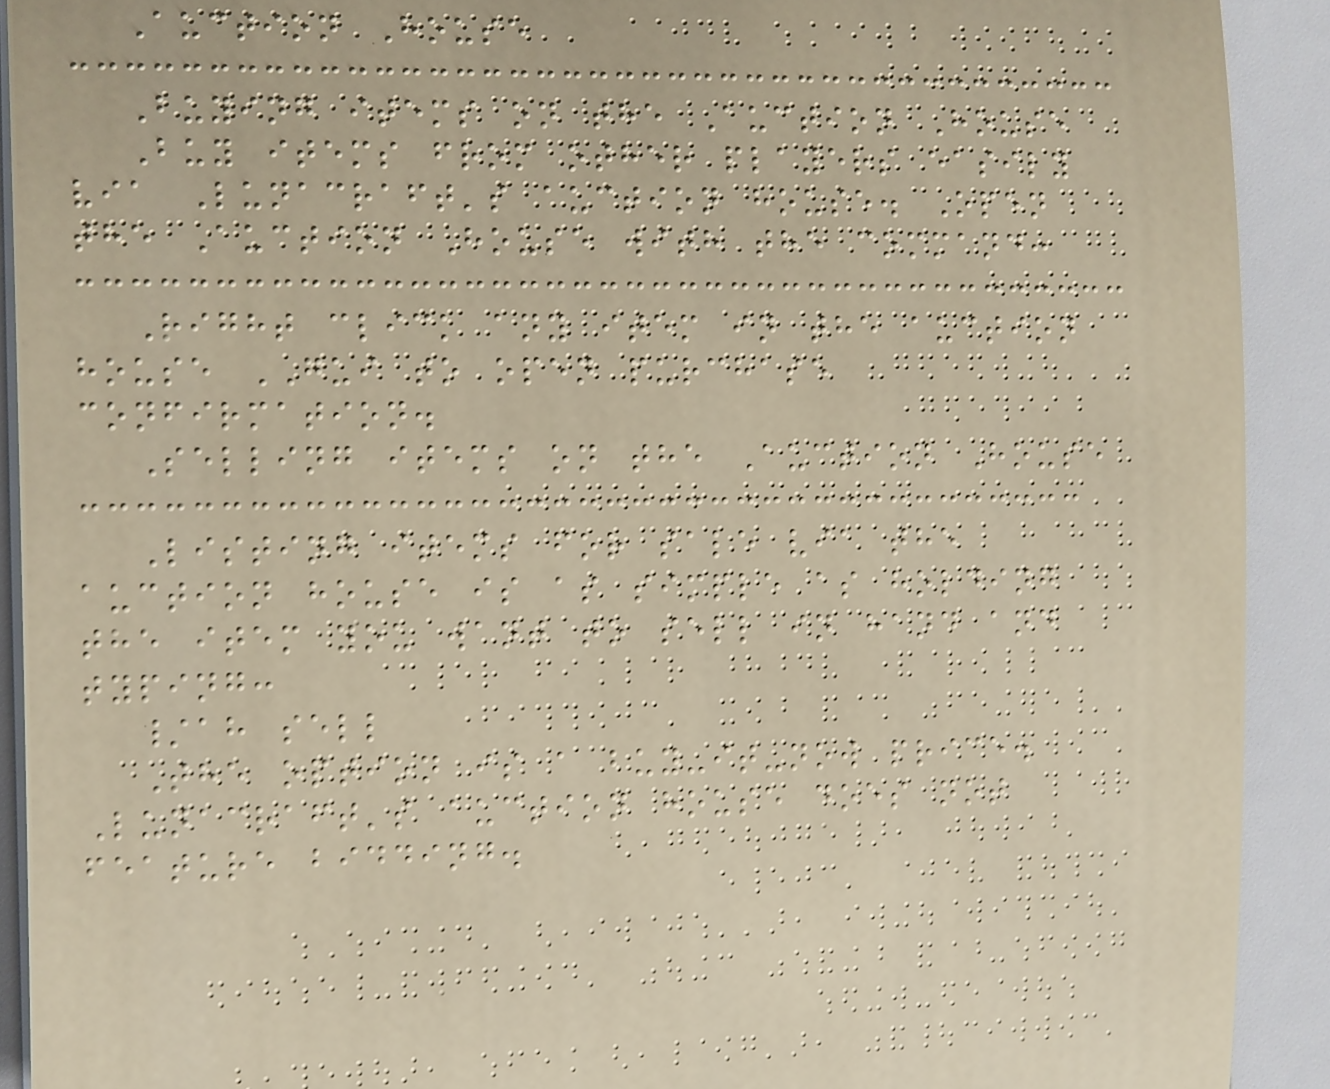Auction House
Buying items on the Auction House
Buy items from other players easily
via Lunacraft's auction house. Open
the Auction House with the command:
Right click any item in the auction
house GUI to open purchase
confirmation.
Selling items on the Auction House
Listing items for sale via the
auction house is as simple as holding
the item you want to sell in hand and
typing:
/ah sell
The option is a buy-it-now price.
Lunacraft's auction house does not
feature bidding.
